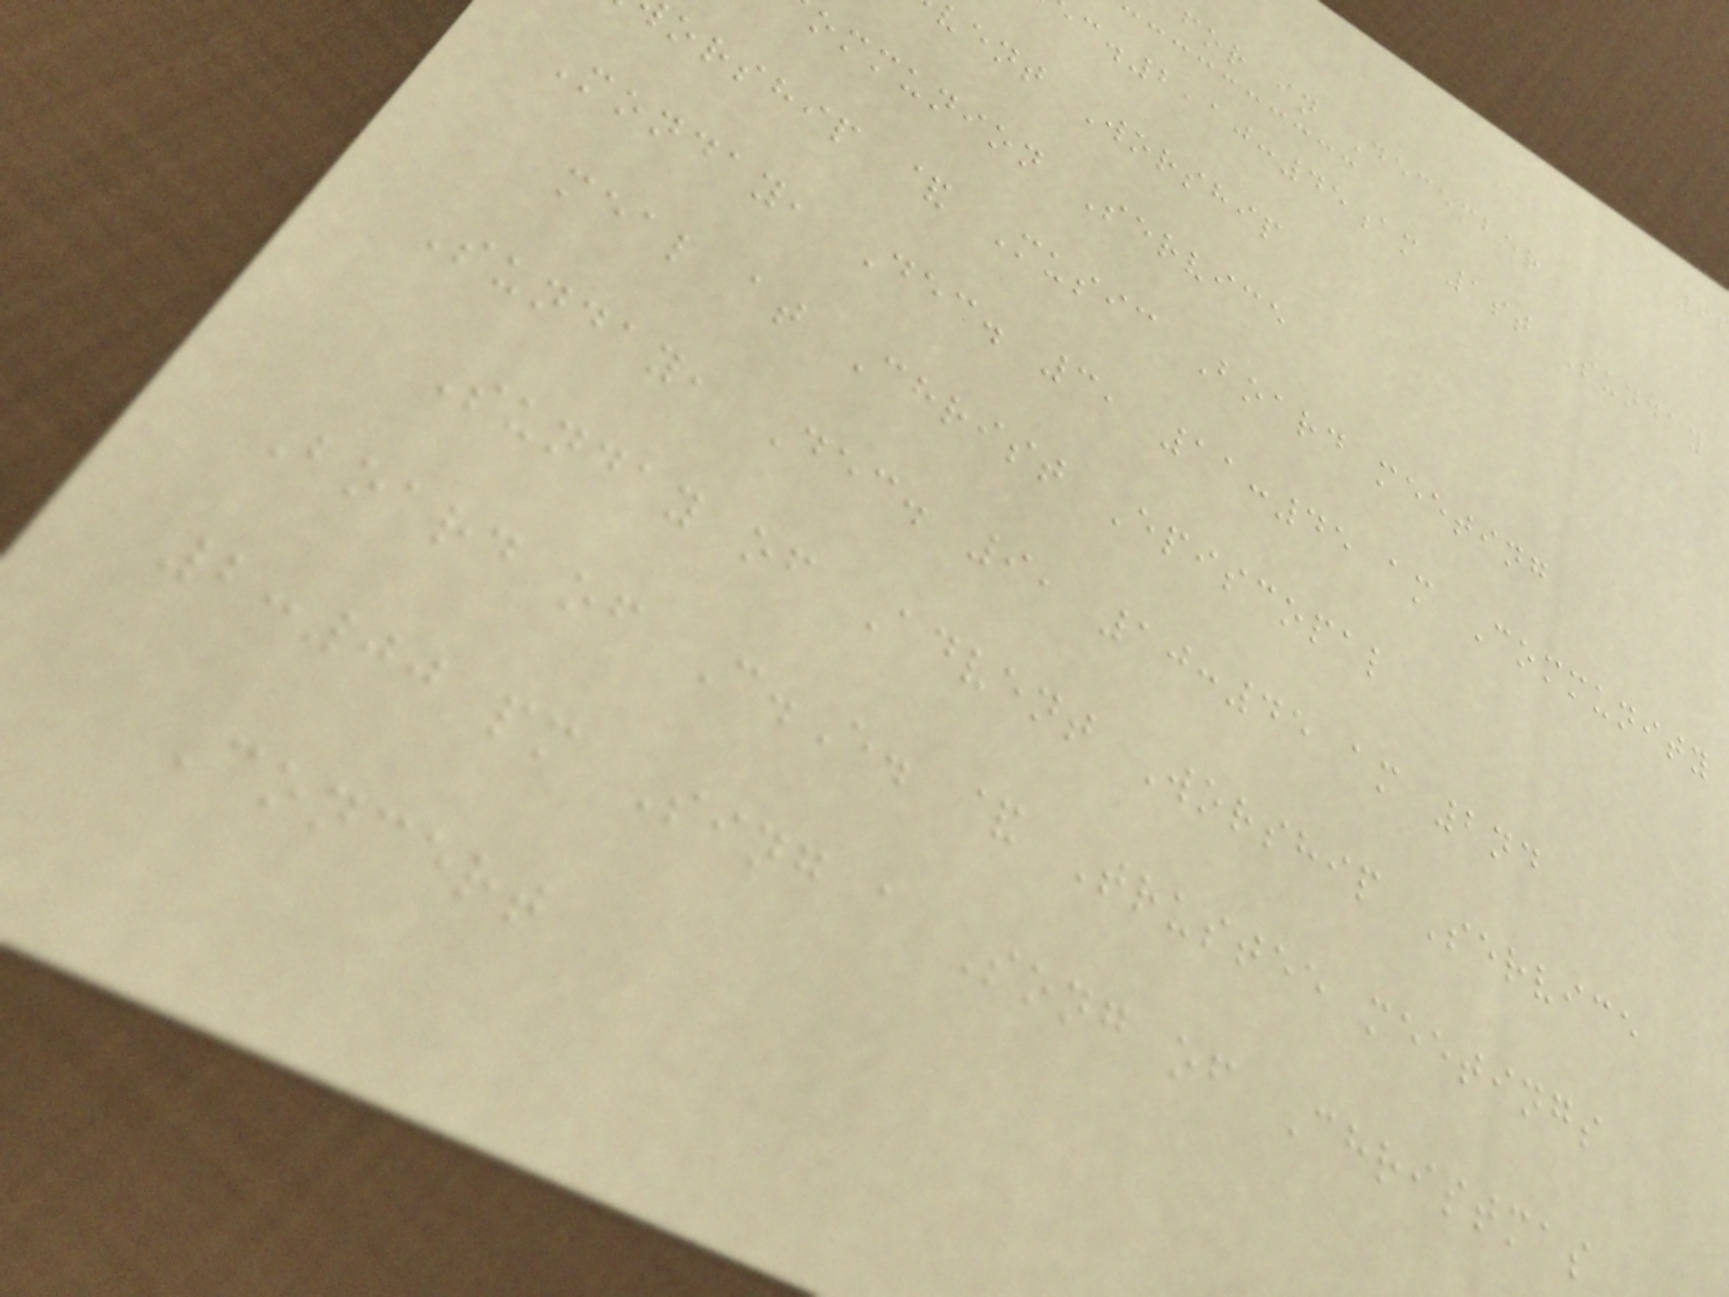for in December
c.2,10:45am 1st Sunday
vent Worship
ommunion Service
orship & Music Board meeting
Monday, Dec. 3, 11:45 am Community
meal at Christ Episcopal
Sunday, Dec. 9, 10:45 am 2nd
Sunday of Advent Worship Service
Board of C.E. & Trustee meetings
2:00 pm Sing a Song of Christmas
Concert
